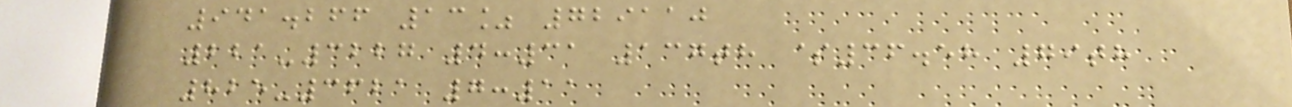941.266 13% 729110
221-3227 4:31 137th $36.58 79th
825-3621 7:11
